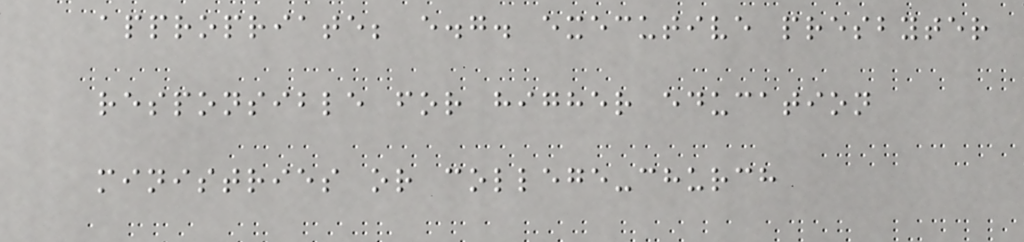appropriate; e.g. executive presbyter
responsible for higher education
ministries or college-church
